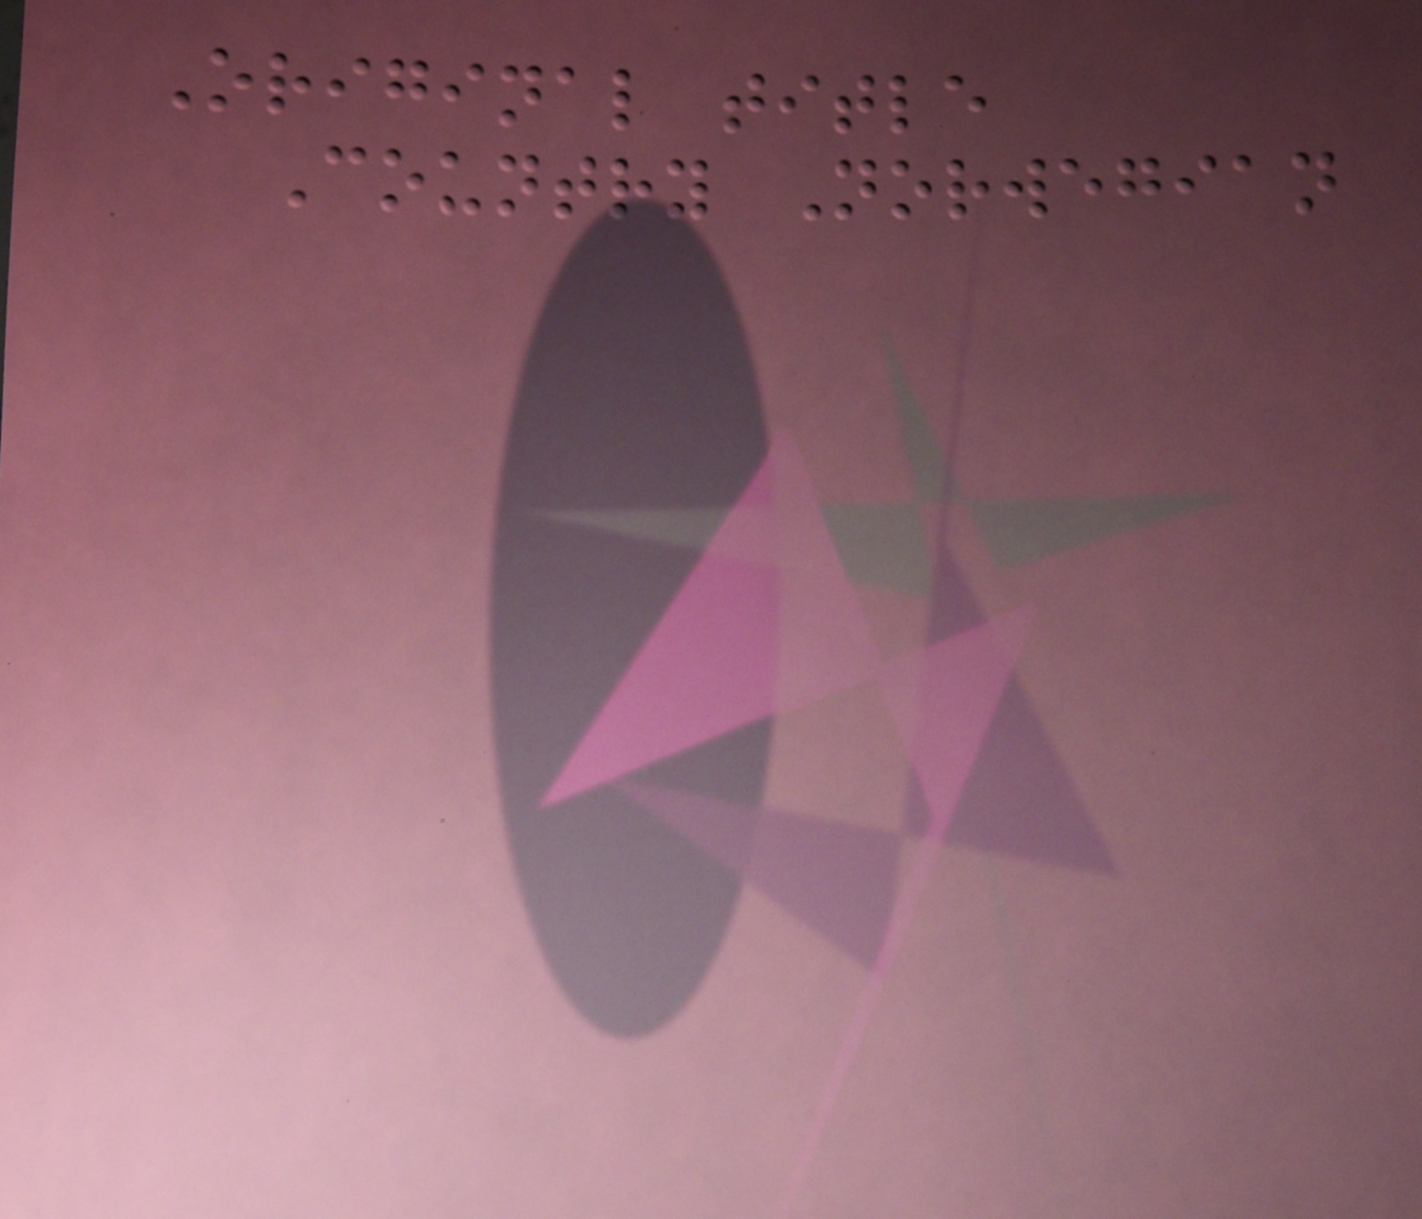Original title
Country Norwegian
